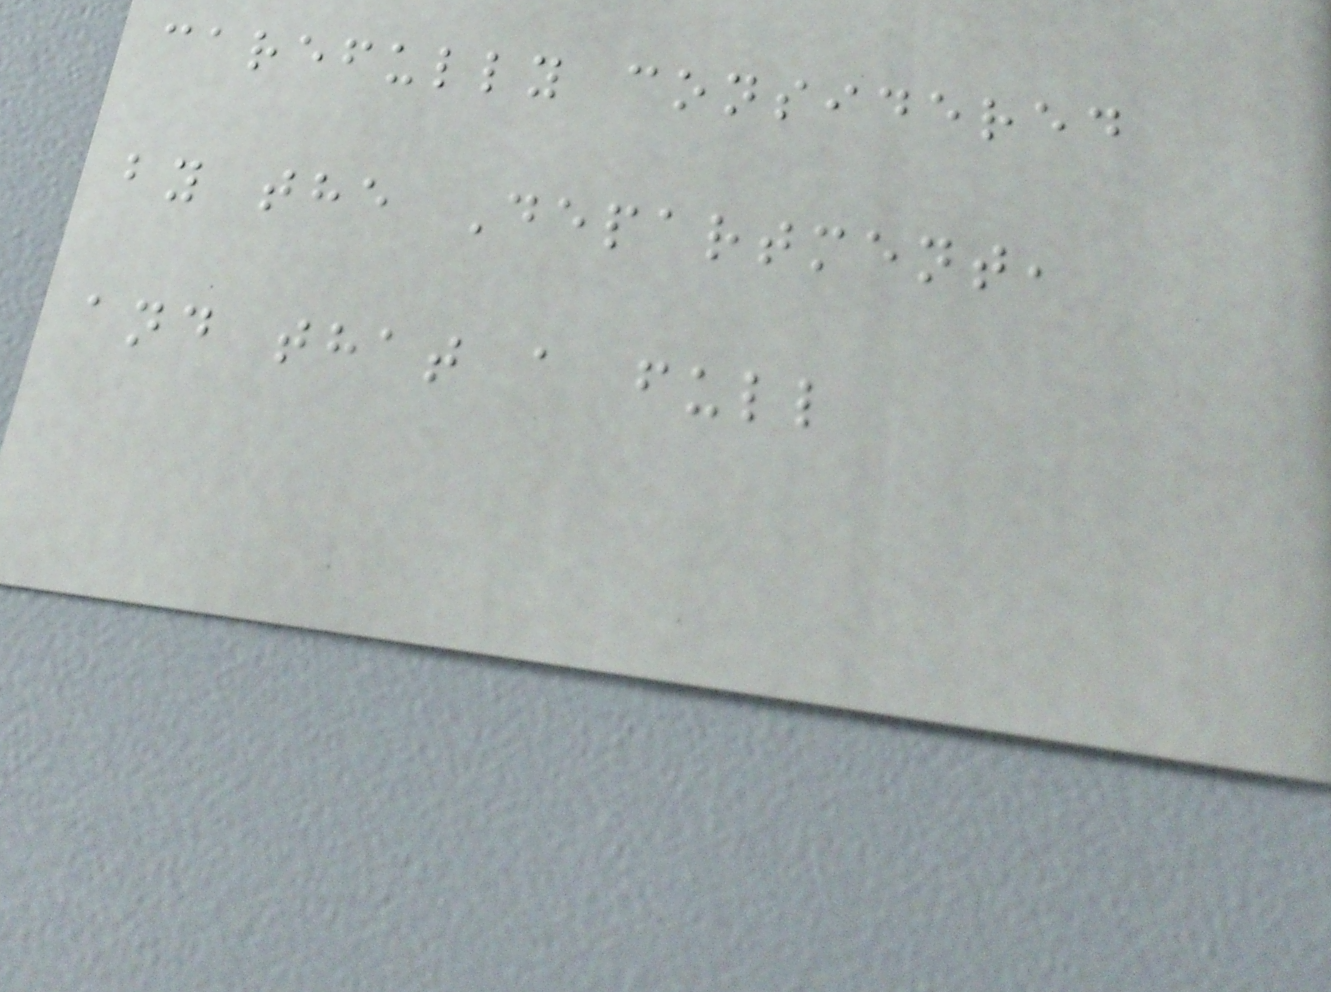carefully considered
by the Department,
and that a full
